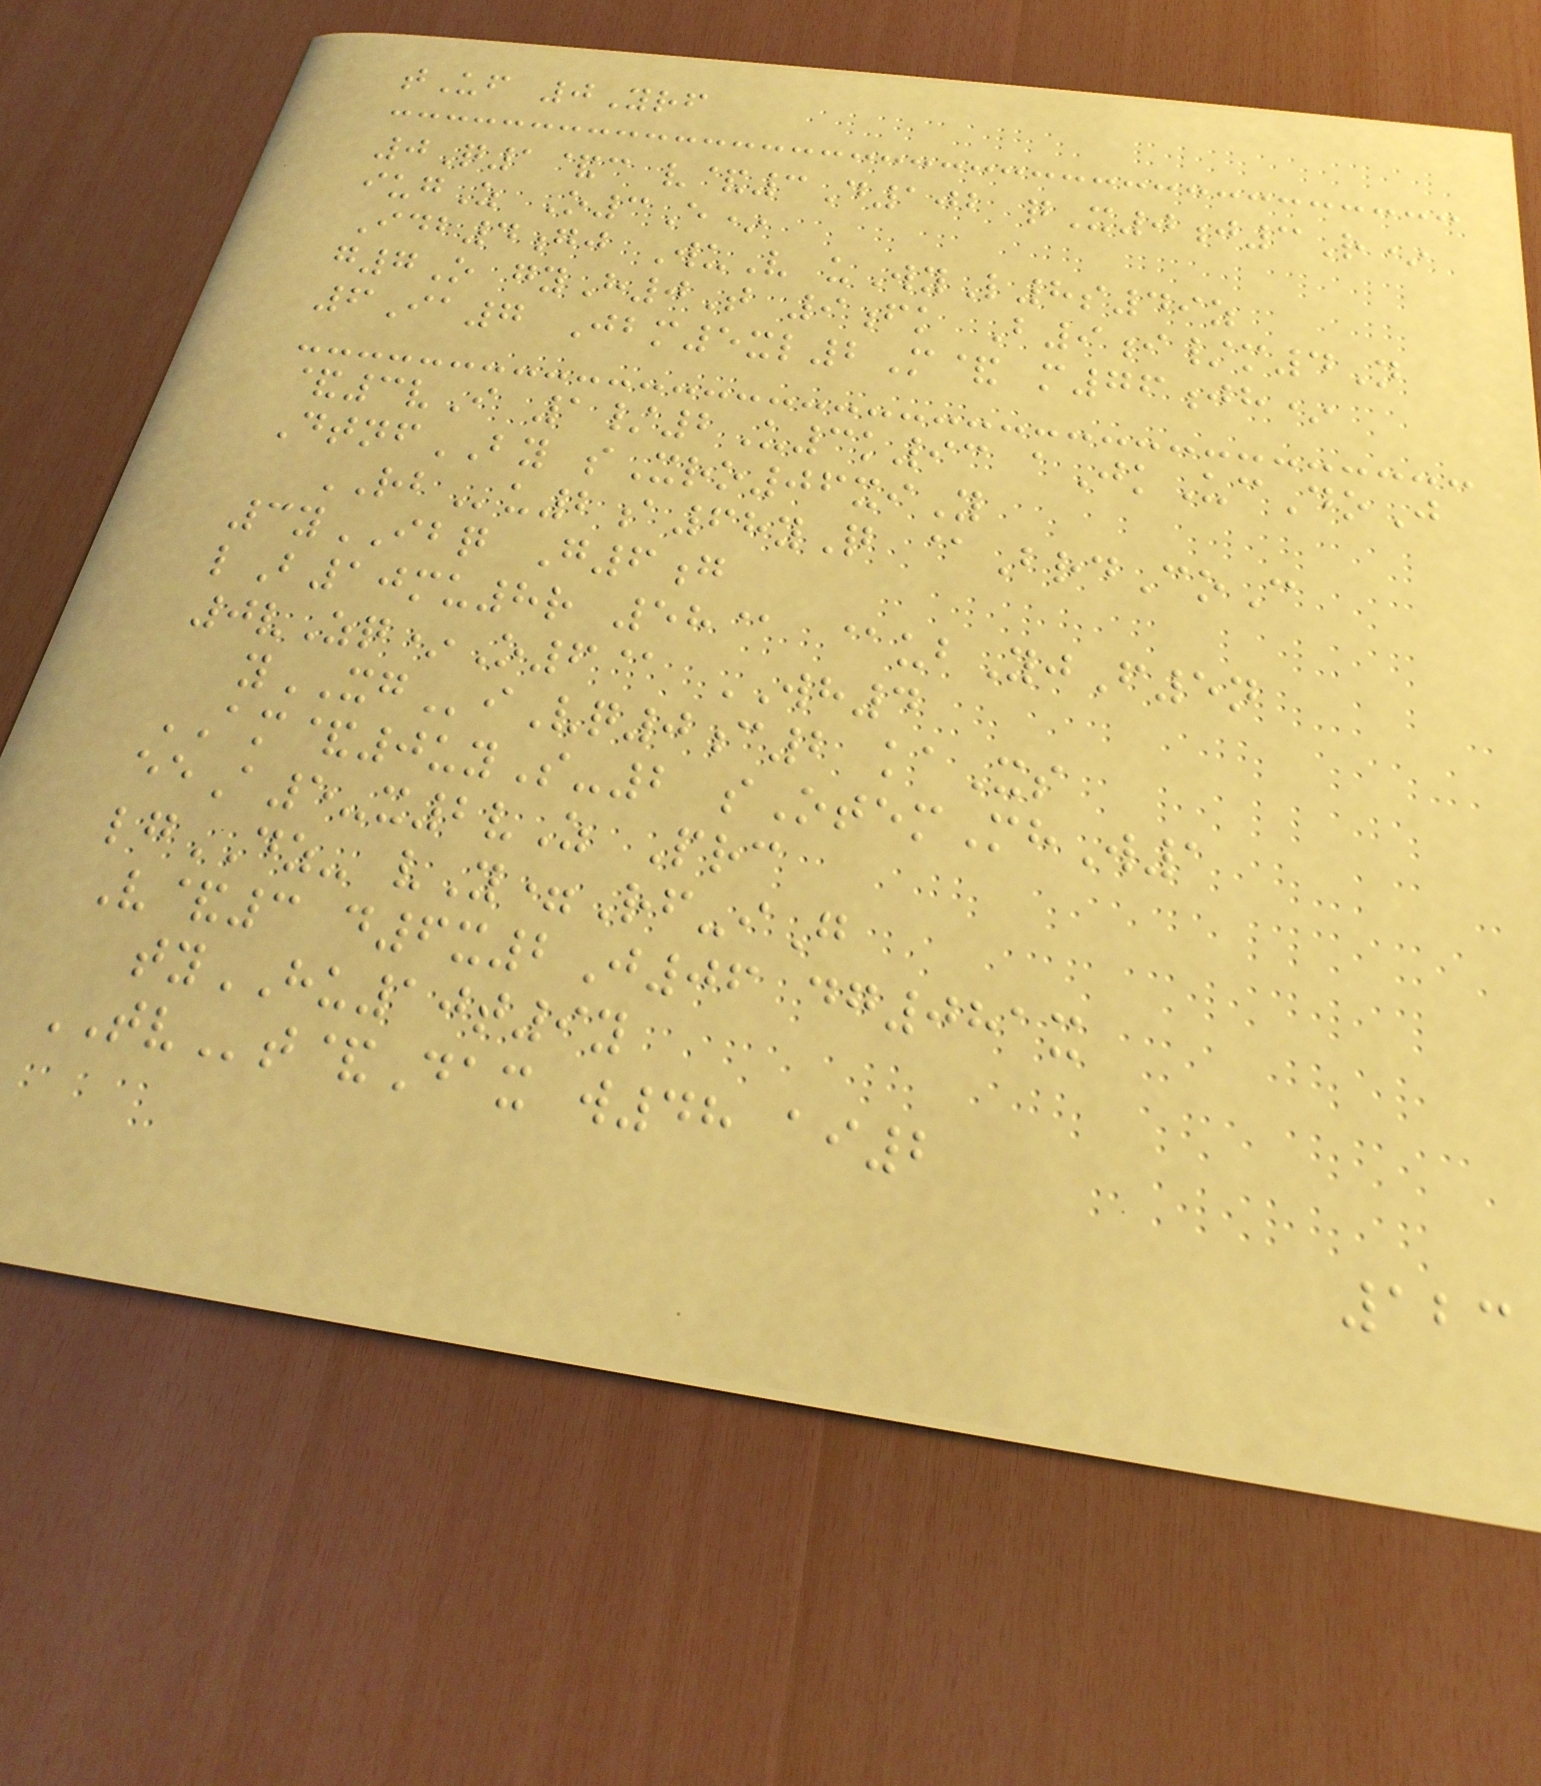tUf 0Yrf
0Q1&c v&3D102 qX0j3R*
iugZ O3E*
Idb4gj WuV uWyL8s49z
g7O gyH0T 9fk B9i/m4N
6Ia7 Jbm5xl2M& m76jh*
&3vI 1/2U3k93 aJkUcDoJ
DtnfBY sXro06xiY
RBu2a68yQ @BrdCoC
3yIBQ G6g
lB10mu8r 58@ @ubYjF5n
0vZq*O6@ WH4
yXGiVq0c2 kaXs
AM&0uyS-2 sOtemMhW1
eeA5-x2vZ Prc
lgDZ- vY=Rf-iG
V&3 d6x2J06 dg081x
tyHU10t9y
TVt&Dax w48 ai2
123
